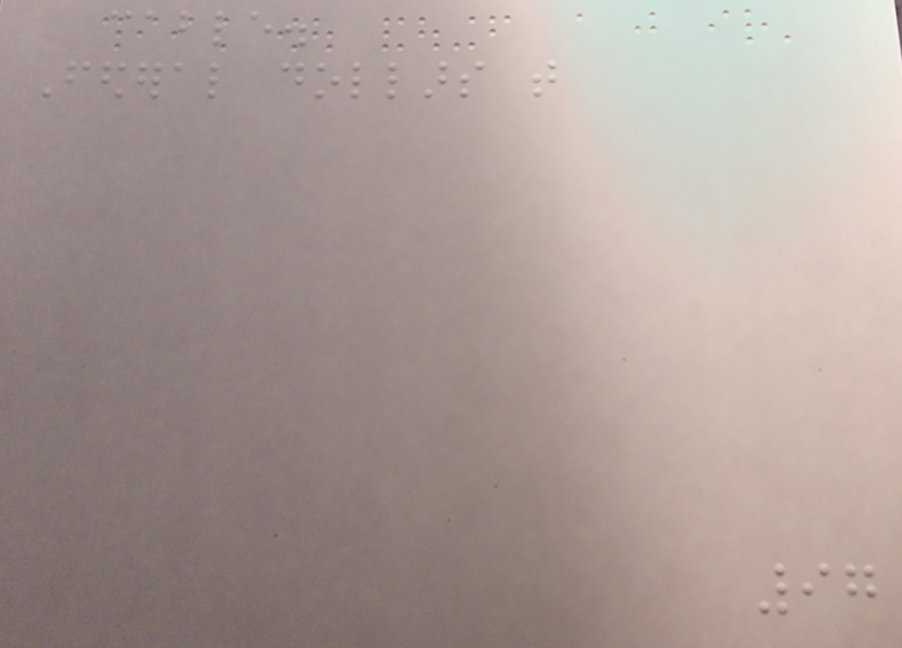cable.
Federal dollars that
97
